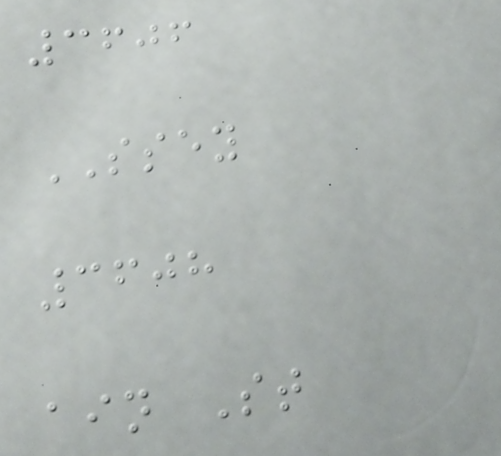3606
SSEY
3608
ain St
